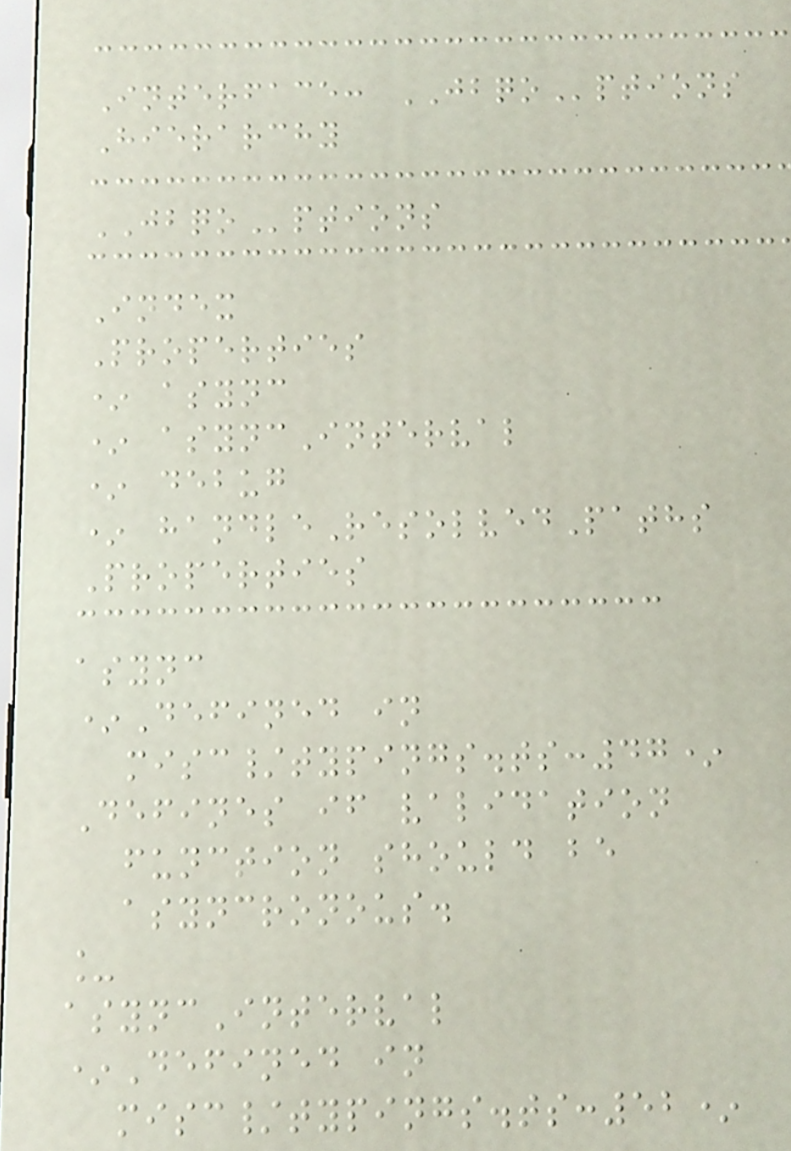Interface: JBQOptions
Hierarchy
JBQOptions
Index
Properties
* async
* asyncInterval
* debug
* handleResolvedPaths
Properties
async
*Defined in
misc/typings.ts:47*
Defines if validation
function should be
asyncronous.
_
asyncInterval
*Defined in
misc/typings.ts:52*
